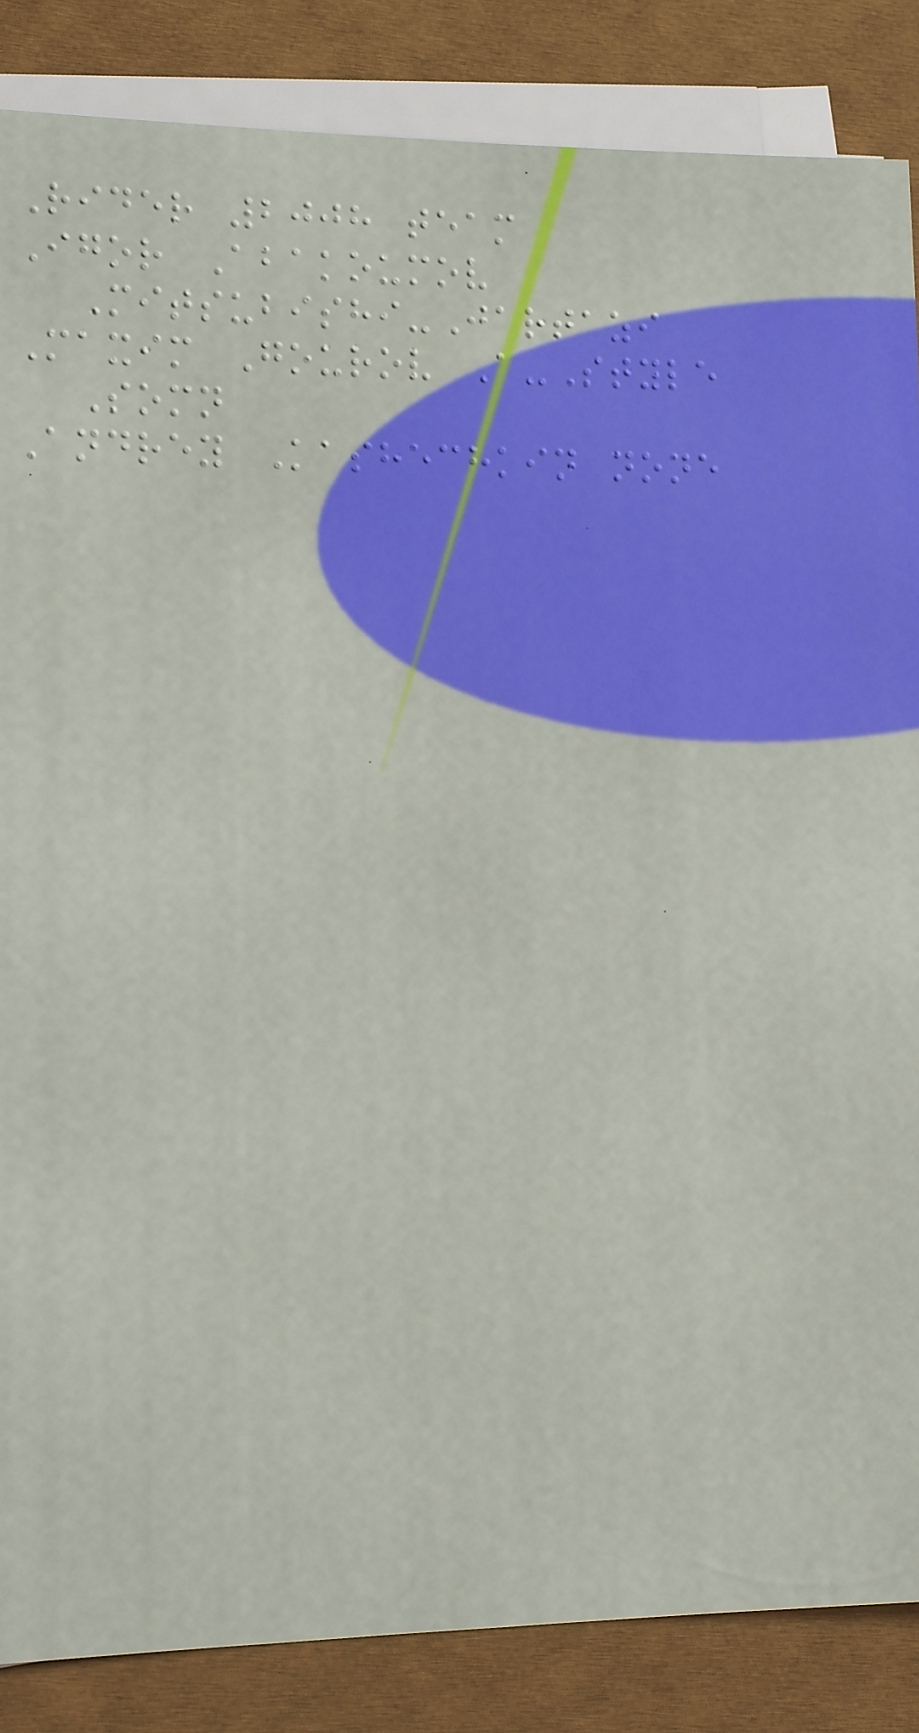Rider 2008 team
Igor Abakoumov
Mitsubishi-Jartazi
Maxim Gourov A-Style
Somn
Andrey Kashechkin none
